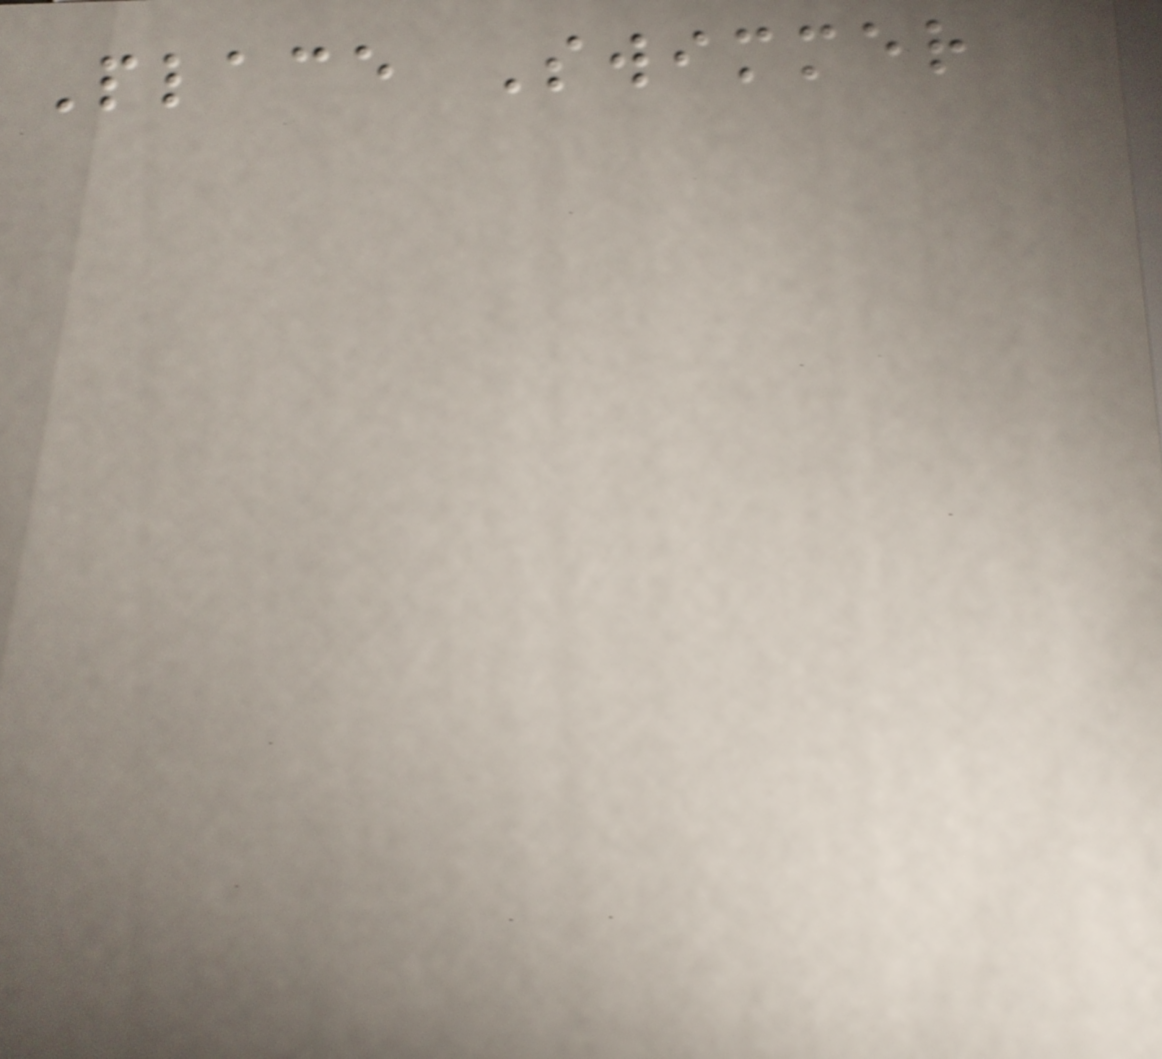Place Swimmer
